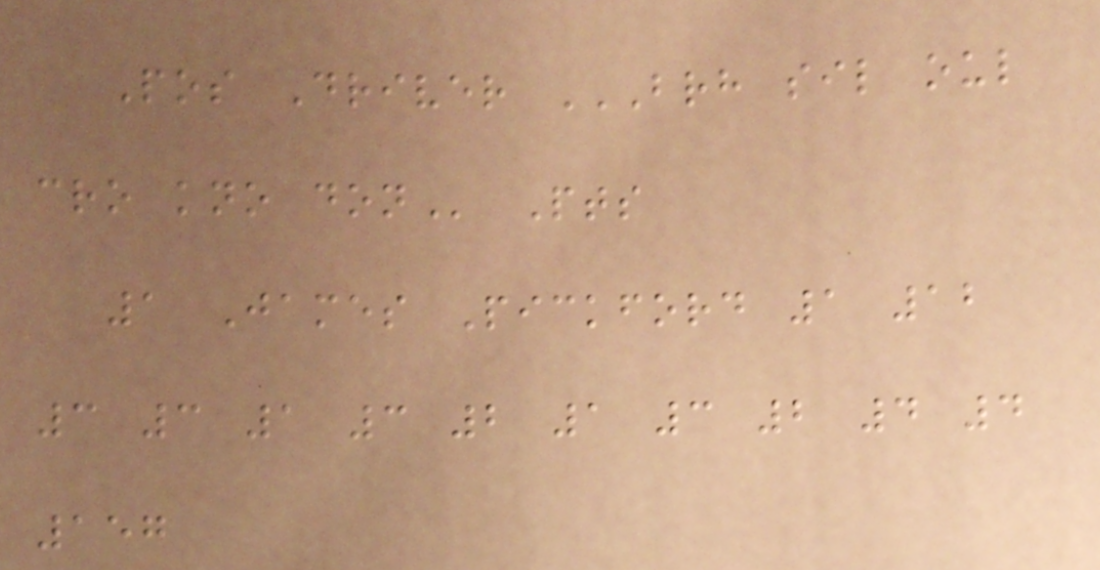Pos Driver BRH SIL OUL
CRO KNO DON Pts
1 James Pickford 1 12
3 3 1 3 2 1 3 2 4 4
157
